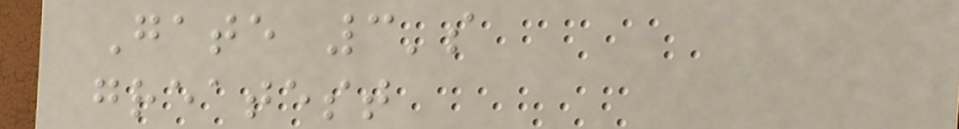Gate 3's
greatest
